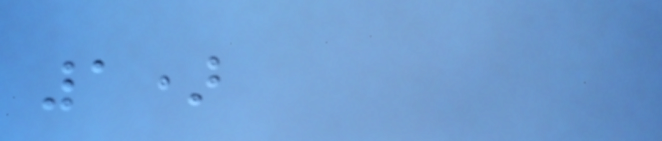1)
